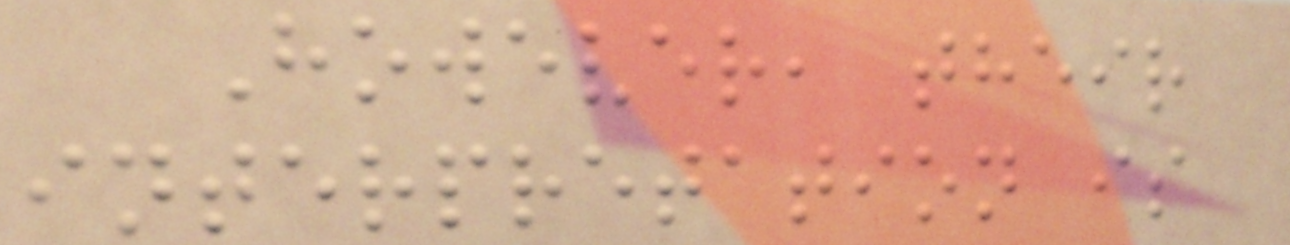However, their
interpretation is
